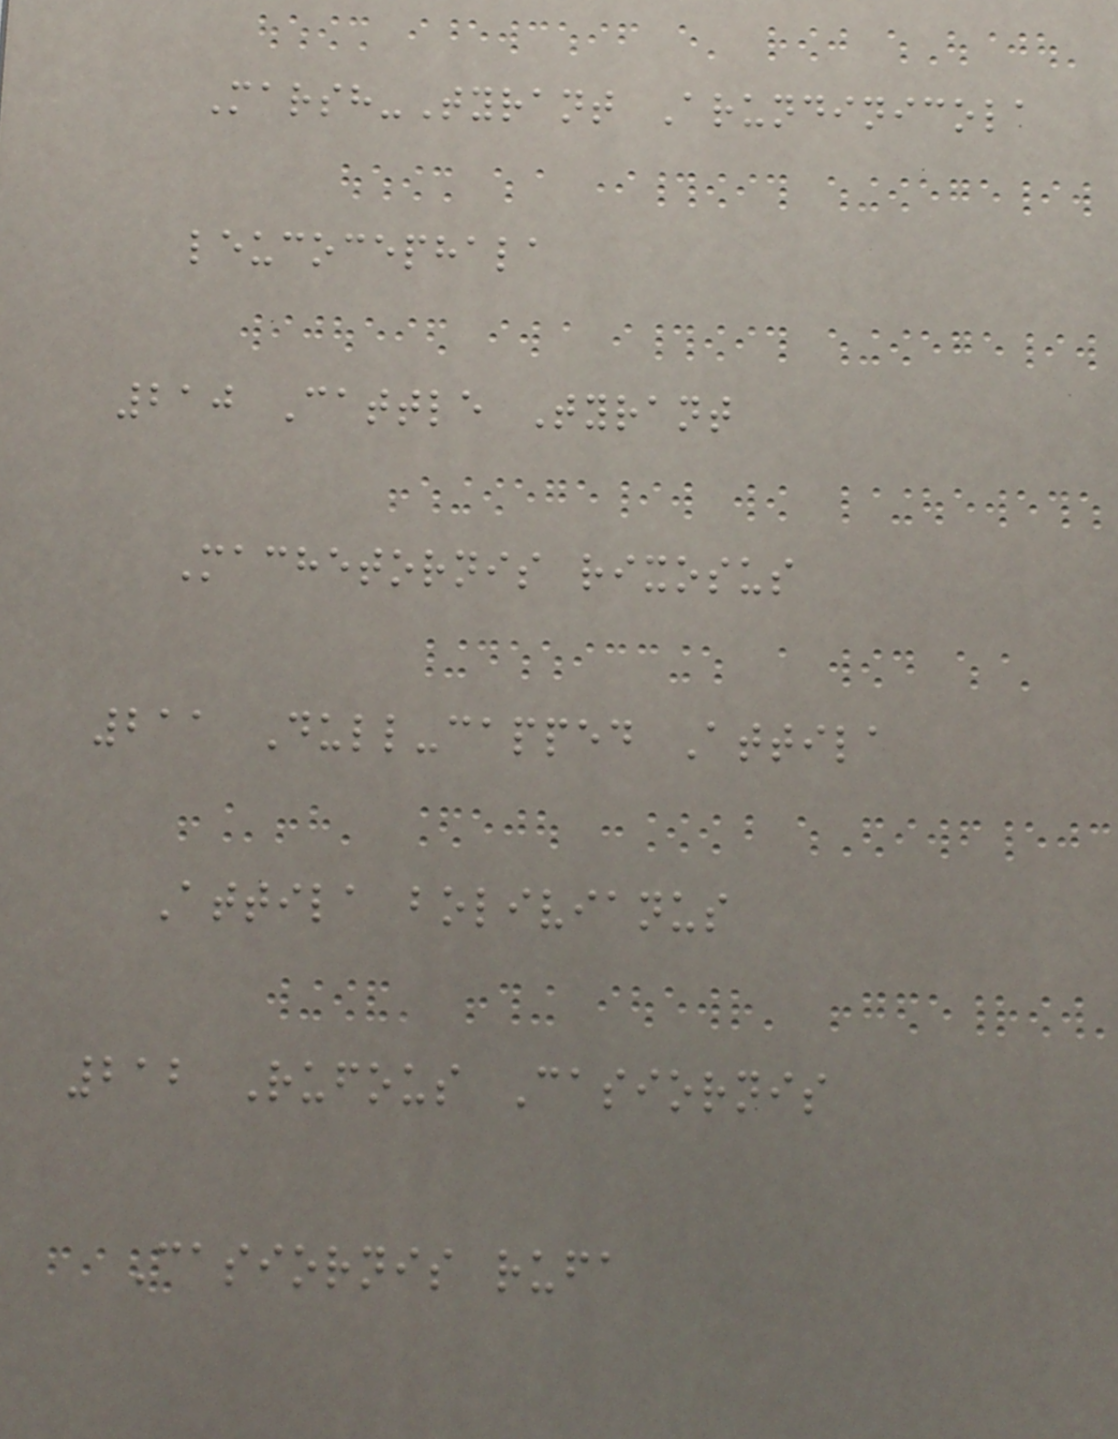Marsh-Tyrant Arundinicola
leucocephala
210 Cattle Tyrant
Machetornis rixosus
211 Dull-capped Attila
Attila bolivianus
212 Rufous Casiornis
Casiornis rufa
